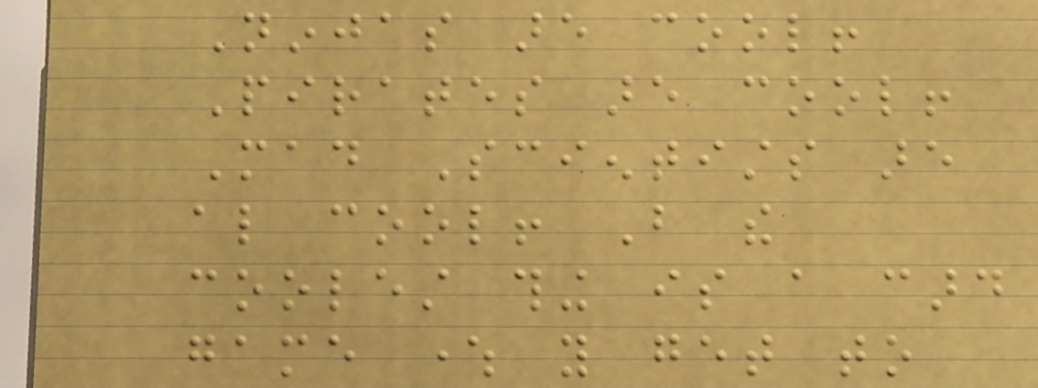Ninjas are cool!
Pirates are cool!
Mad Scientists are
also cool! But the
coolest thing is a card
game where you get to
